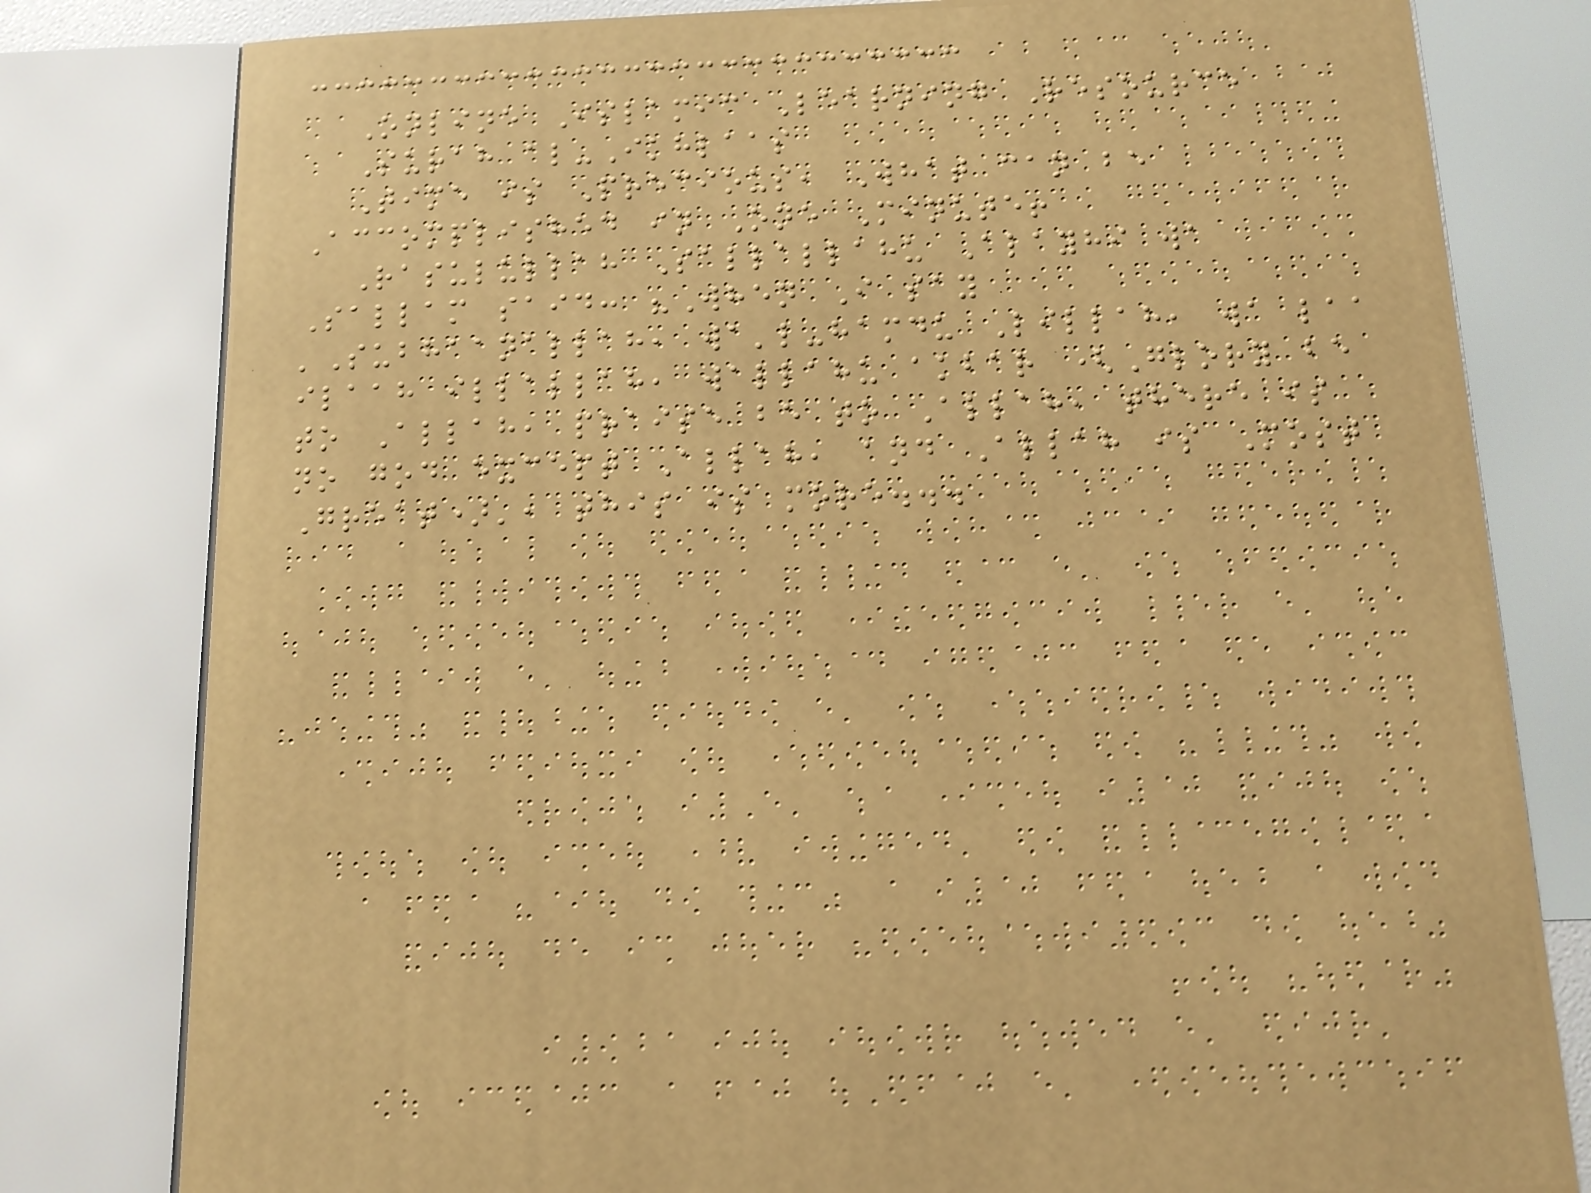Online Islamic Learning Resource
Surah al-Ikhlaas
Time is Precious, What can be
Accomplished in One Minute!
Rasulullah Sallallahu Alayhi wa
Sallam said: "When I say
'Subhaanallah, wa'l-hamdu Lillah, wa laa
ilaah illallah, wallahu akbar (Glory be
to Allah, praise be to Allah, there is
no god except Allah, and Allah is Most
Great)', this is more...
